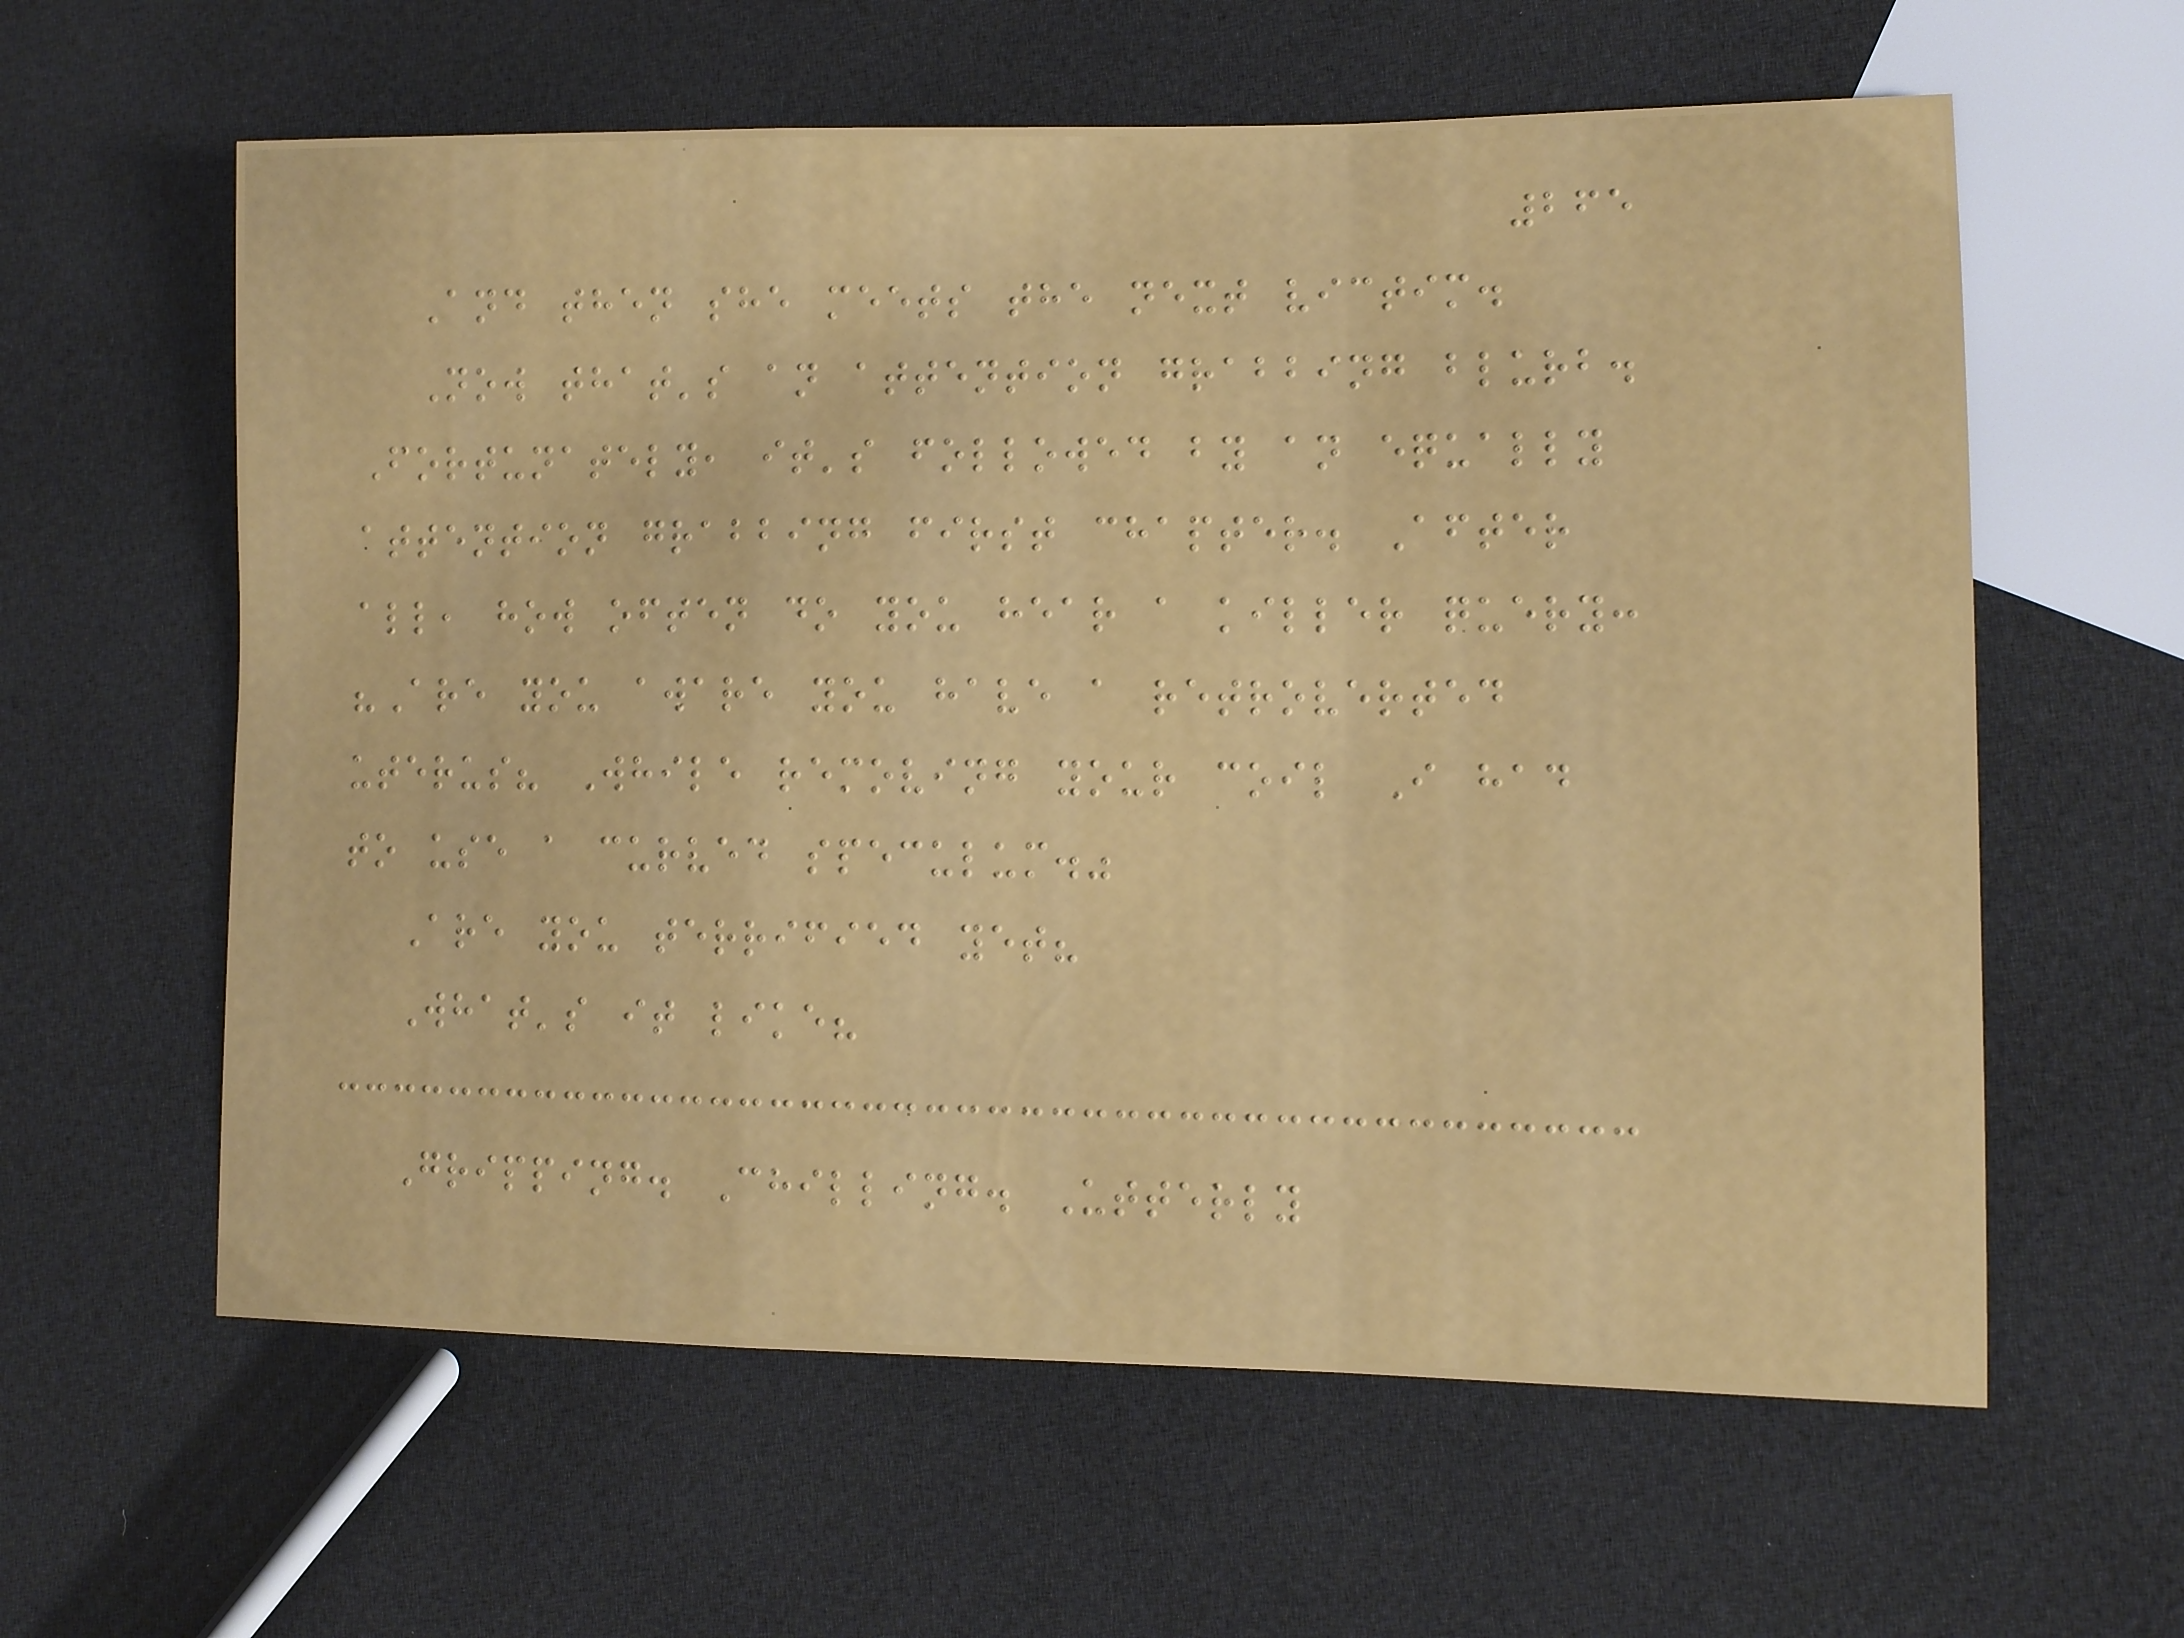265
And then she meets the next victim.
Now that's an attention grabbing blurb.
Fortunately, it's followed by an equally
attention grabbing first chapter. After
all, how often do you hear a killer query:
"Are you aware you have a retroverted
uterus? While removing your coil I had
to use a curved speculum."
Are you terrified yet?
What's it like?
Gripping. Chilling. Utterly
